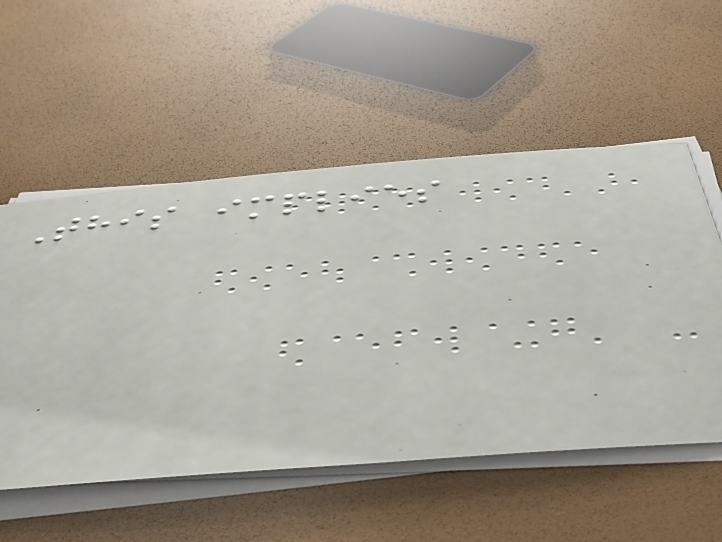This implies
